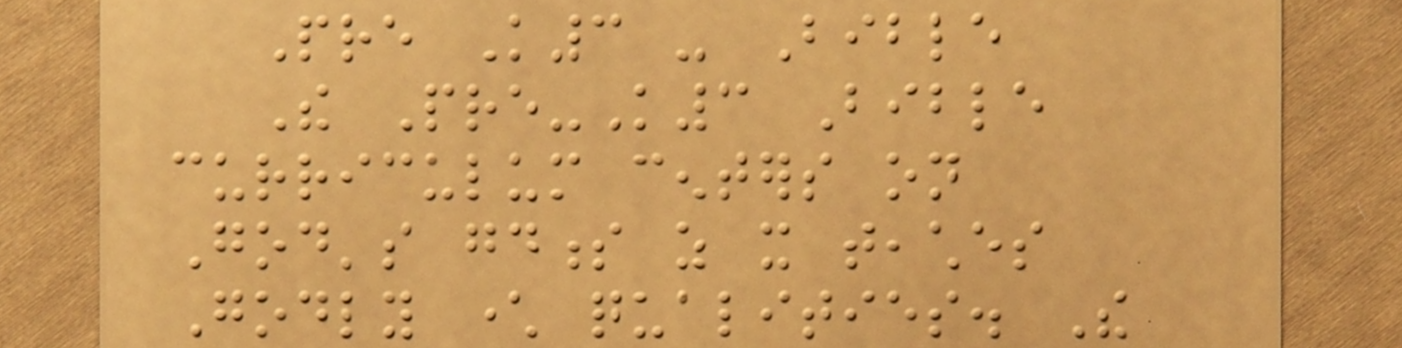Pre K3 - Bible
The Pre-K3 Bible
curriculum centers on
God's goodness as it teaches
Godly character qualities. The
